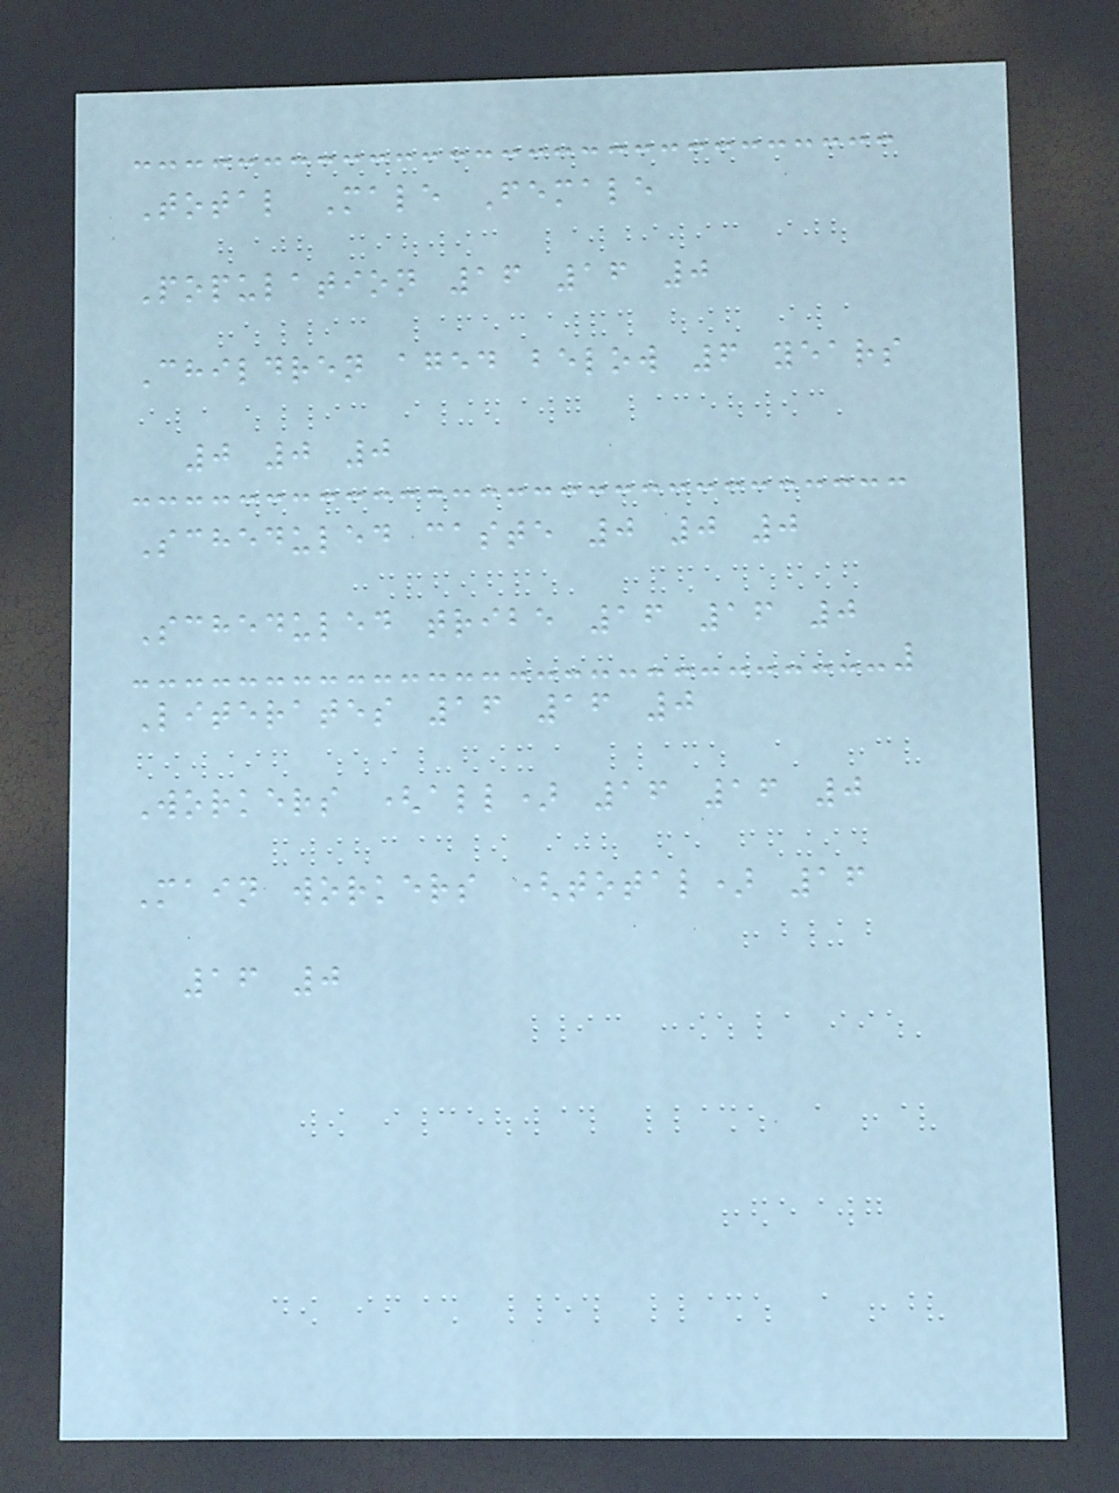Total Male Female
Population 16 16 0
Children aged below 6 years
0 0 0
Scheduled caste 0 0 0
Scheduled tribe 16 16 0
Literates 16 16 0
Workers (all) 16 16 0
Main workers (total) 16
16 0
